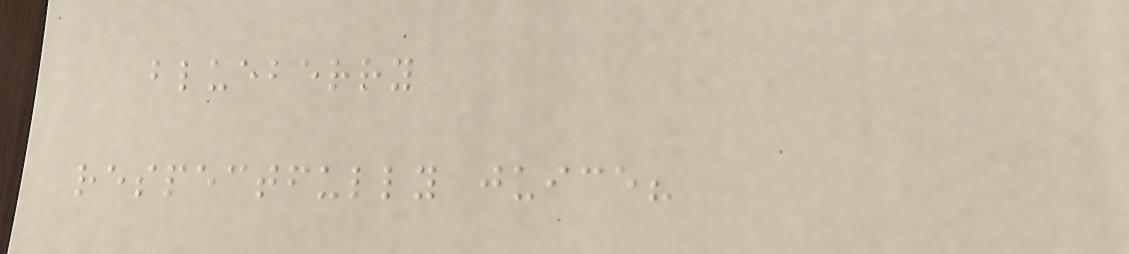blueberry
respectfully juice?
